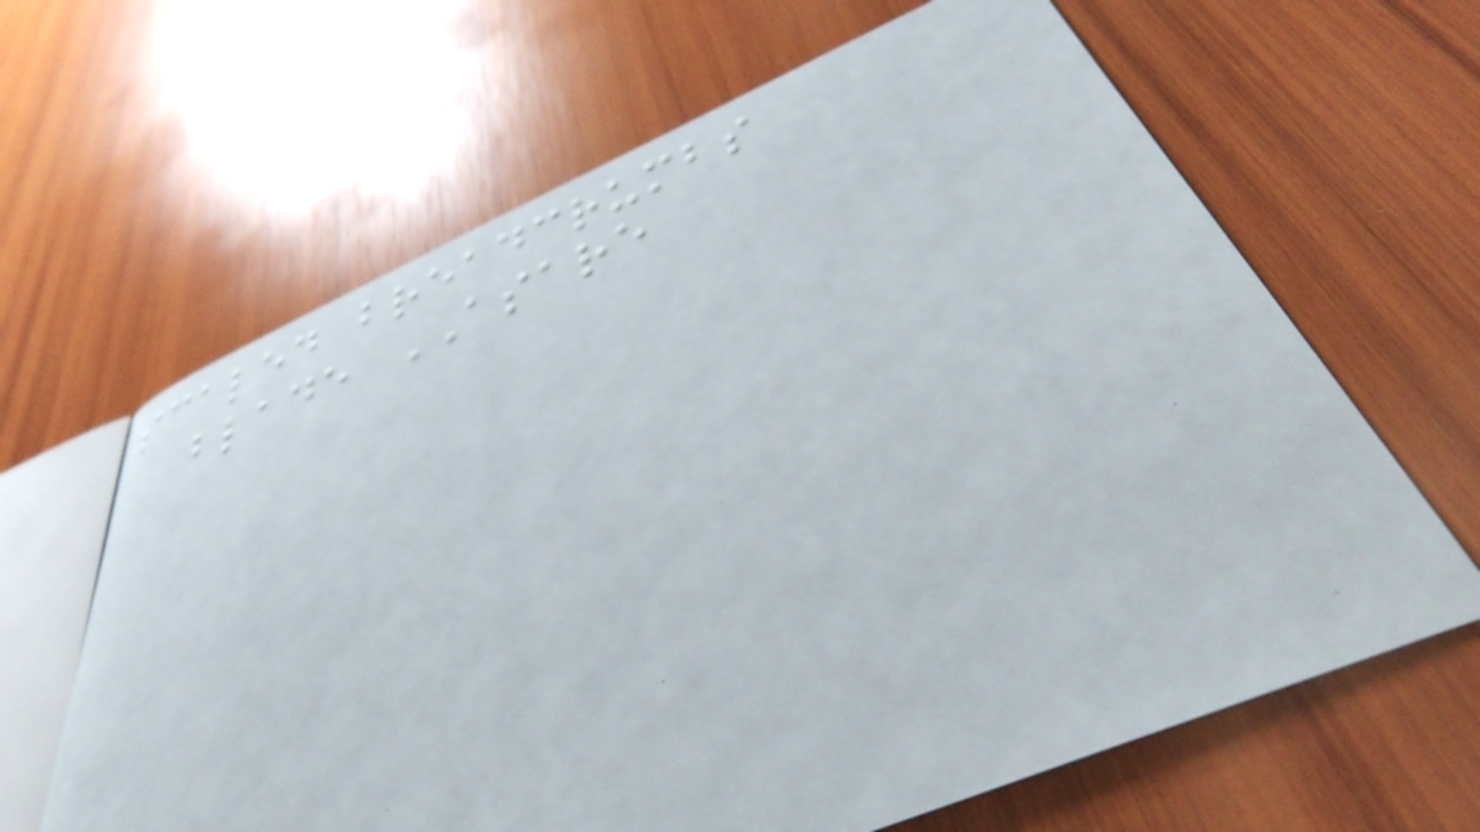scaled breadcrumbs
blade ASARE
